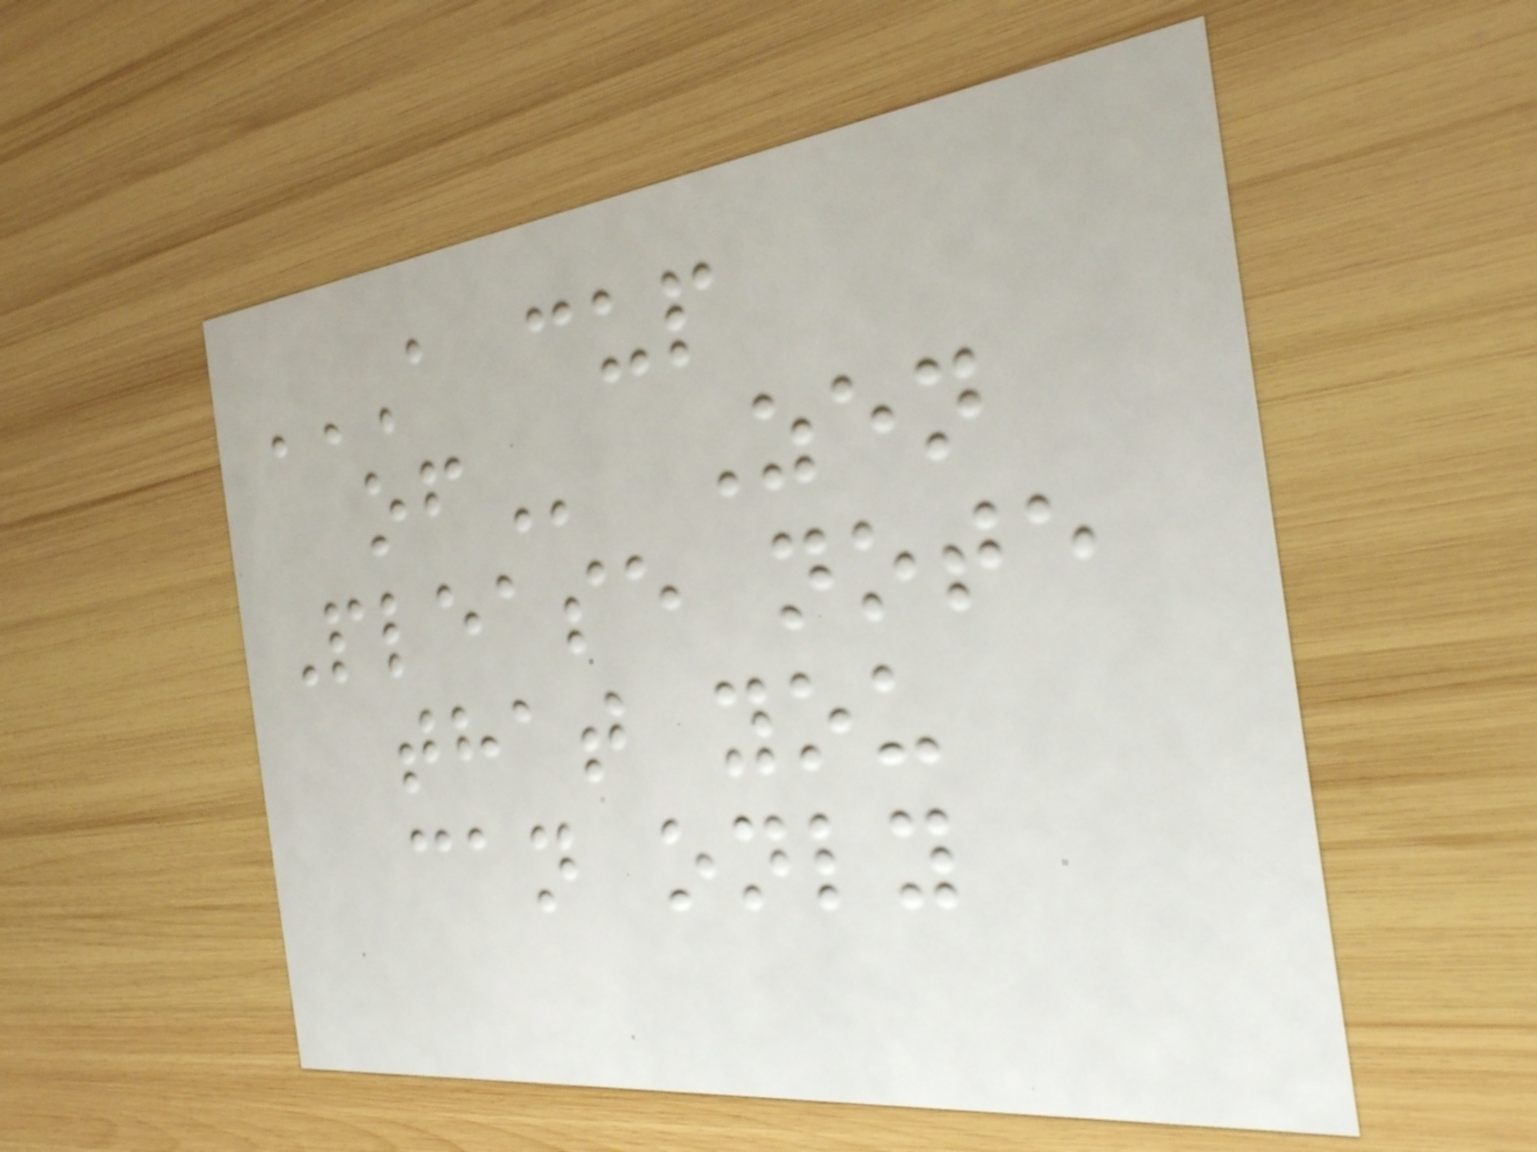A CUP
OF Zen
Please note
that you
can only
